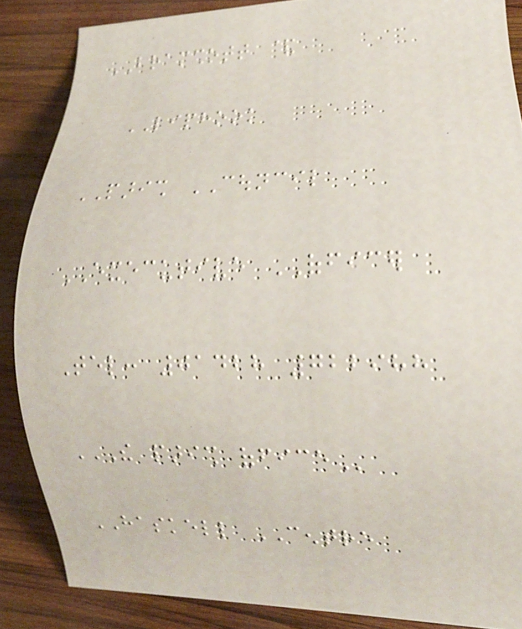BRAMSHOTT &
LIPHOOK
PARISH COUNCIL
EXECUTIVE OFFICER
Tel: 01428 722988
THE PARISH OFFICE
HASKELL CENTRE
